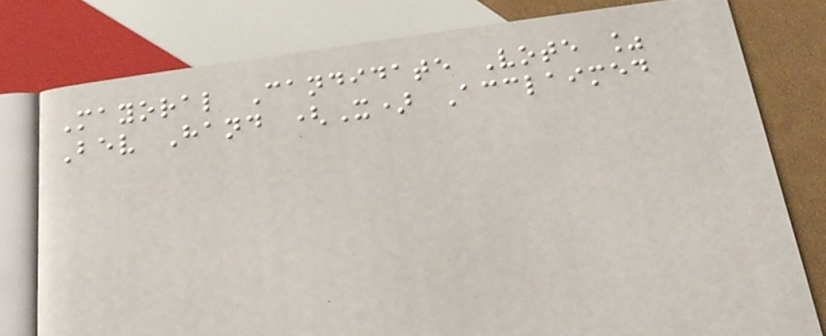Mayoral Candidate Vote %
Bev Hand (X) Acclaimed
